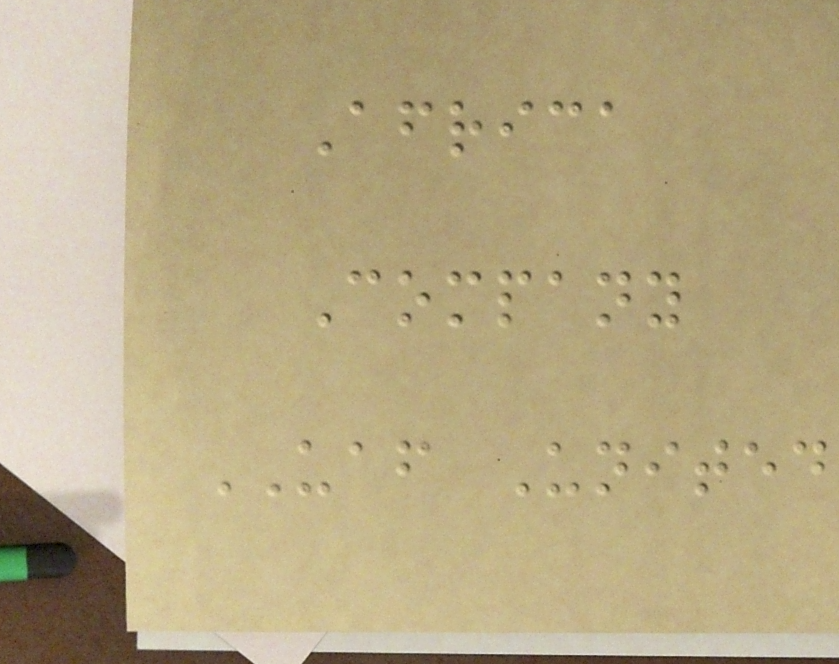Africa
Company
UAF United
